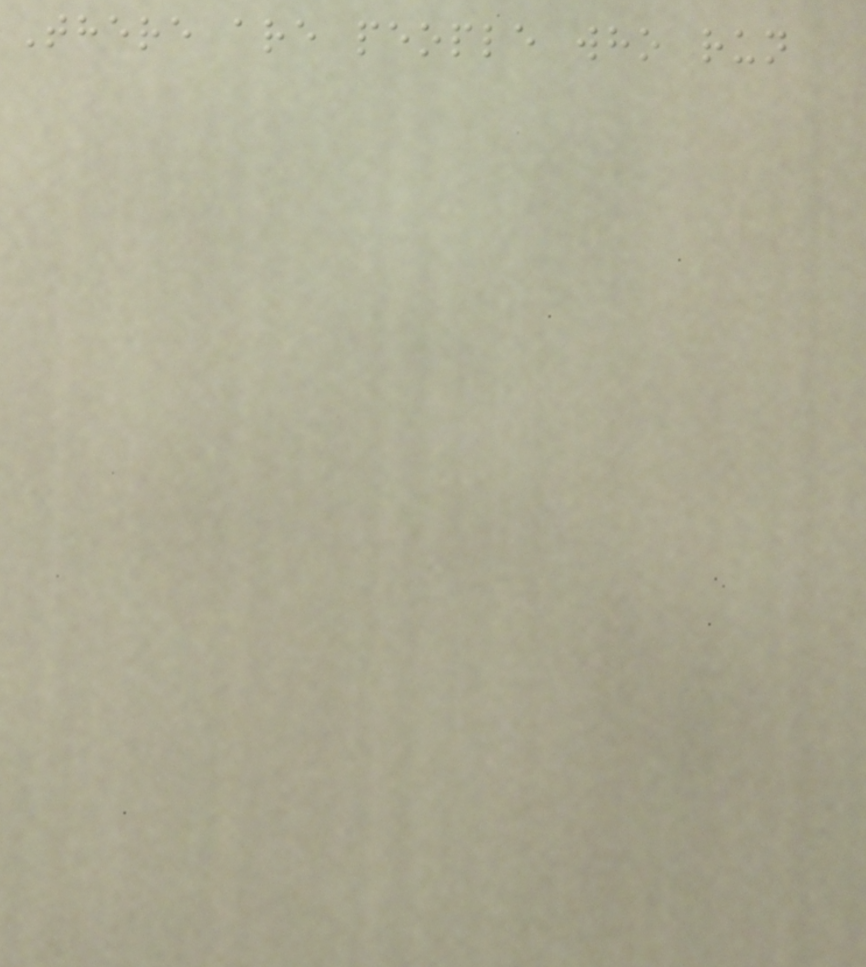There are people who run
